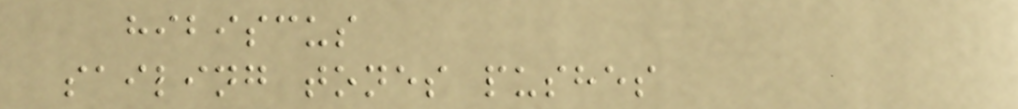hibiscus
sailing tones pushes
